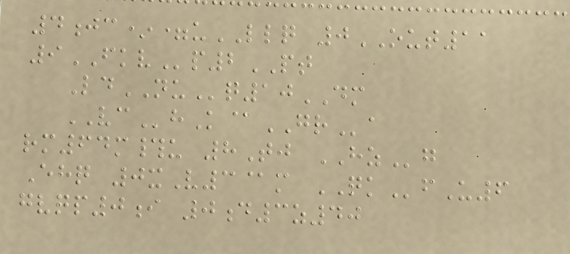4jc*=uLLQ 0OUT11
9FKVp2PT
LdNUq10DM
VChK@GRa
rm64m#u 8Tj HZg
Ehq 0xV3@m QKfU6
gvqp0i 0d3z40
